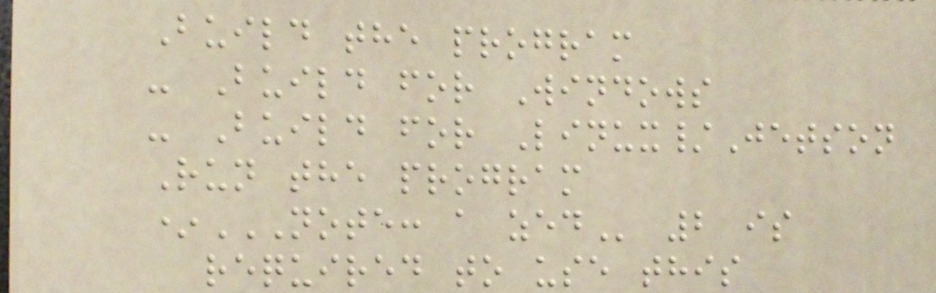Build the program
- Build for Windows
- Build for Linux/Jetson
Run the program
*NOTE: A ZED 2 is
required to use this
